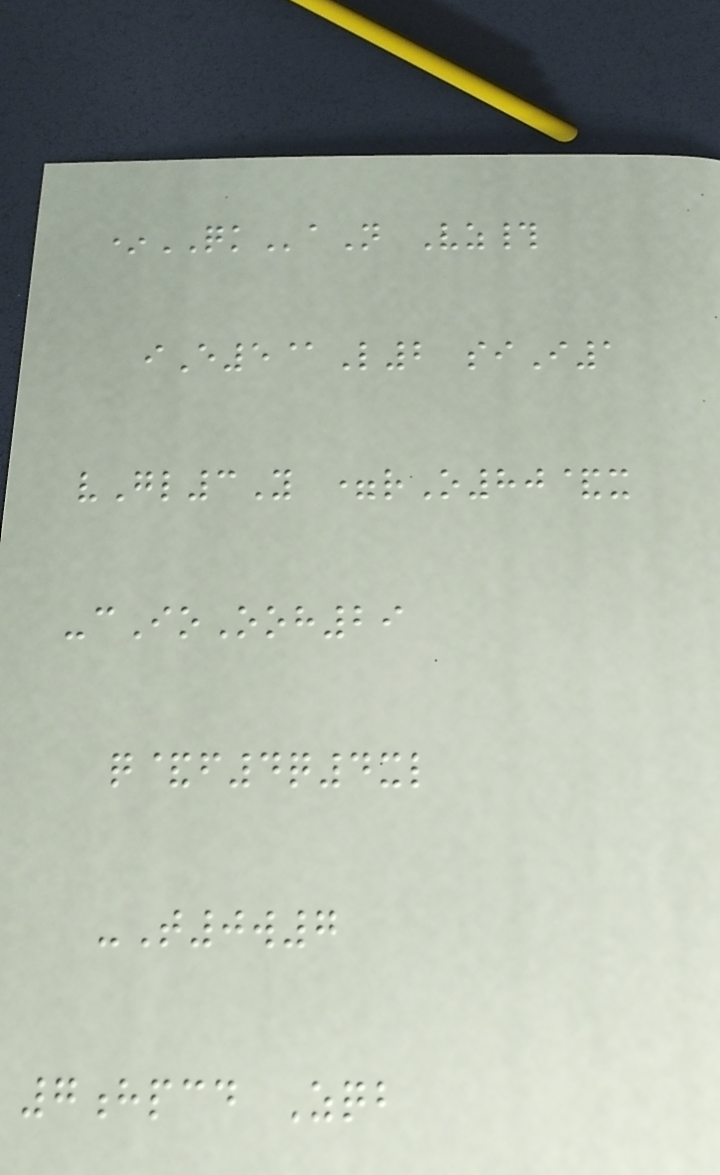*QKaN Vz#
iE5@L2 siI1
vGl3Y =rO80&x
-cIoOoh29
q&f4q4xl
-T0w7
7hpcd Zqb
